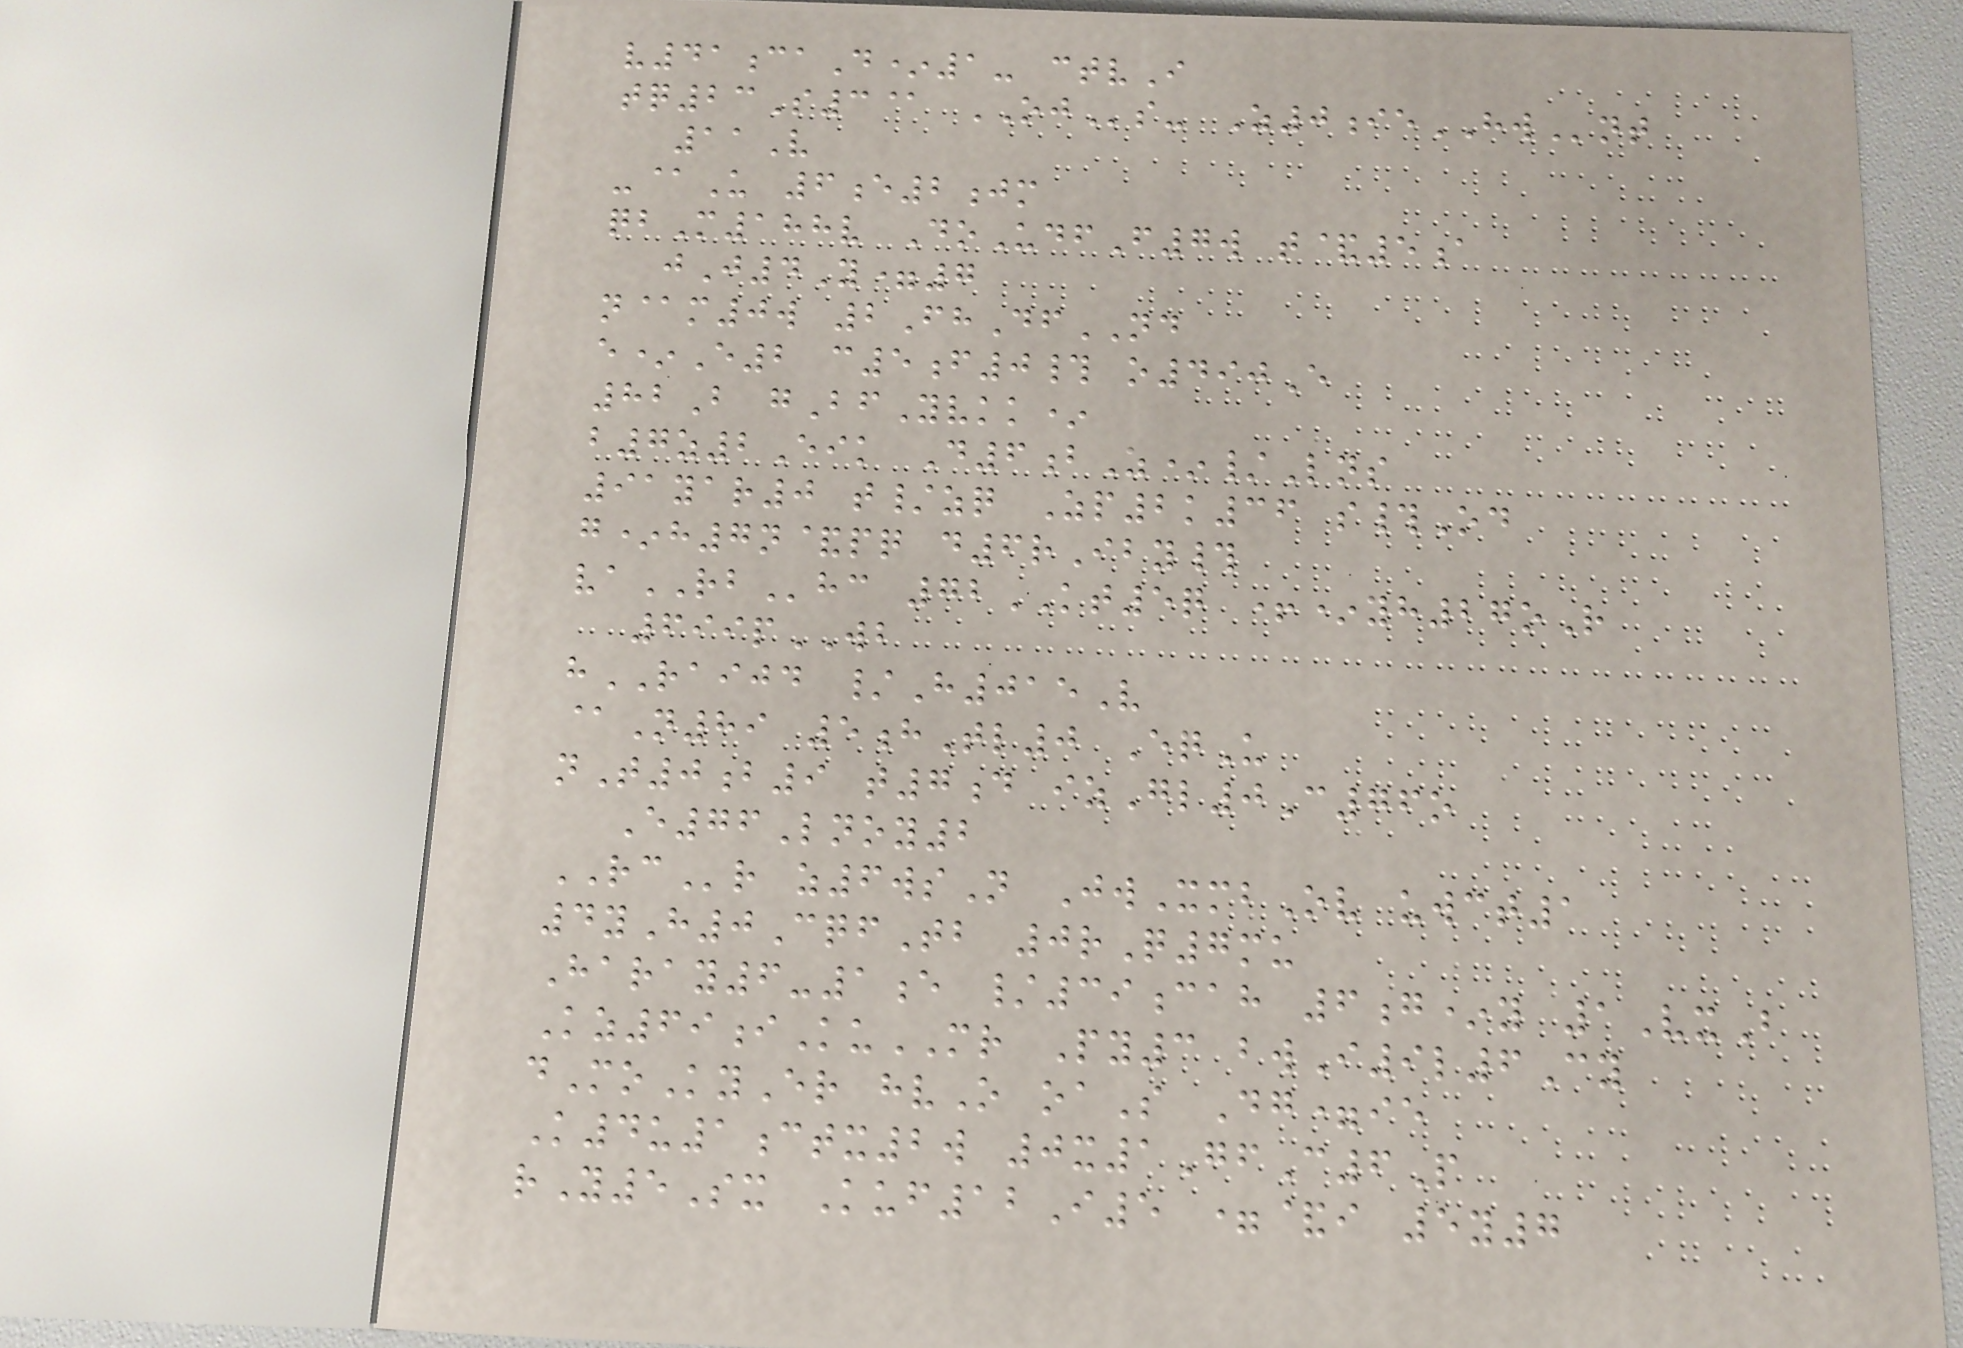v41caD*1- ctvI
tq23S3@ OJs- Z0ieHWnt
11V
-@U 6e2jm
qbM188v DoUdfF7w t&5a
jJ4Y=7
n@m0w 2FhDfND
e*E2 c5f0# o490E
82B gBfYvkk*
b7z2Eik D6bZ*/Lns
91yar0 t/zq Zp2k36 s#Od
g*h7n&pq d6rIby#
vaRBhc 72KT5q +*yh27oR
699pWB
hRAIJD /H015V
@N89 5hTl0 EqU
nT0b9 t7d izGl0C76o
E76Lnoy2
RCr z6wsN JwXmbOv uwct1
4yH0CqfTb 0rQ7mu
Haray6-1e /39cah 6g*y 1VxB
Kz69iKuMR Py3 bwI9l6Cy
dMoKyEr hvO oaS Dg=ie
K4u1ctx2w 0x1GfC6P
rY5Sx Kuf12I5 =&i 5y7
